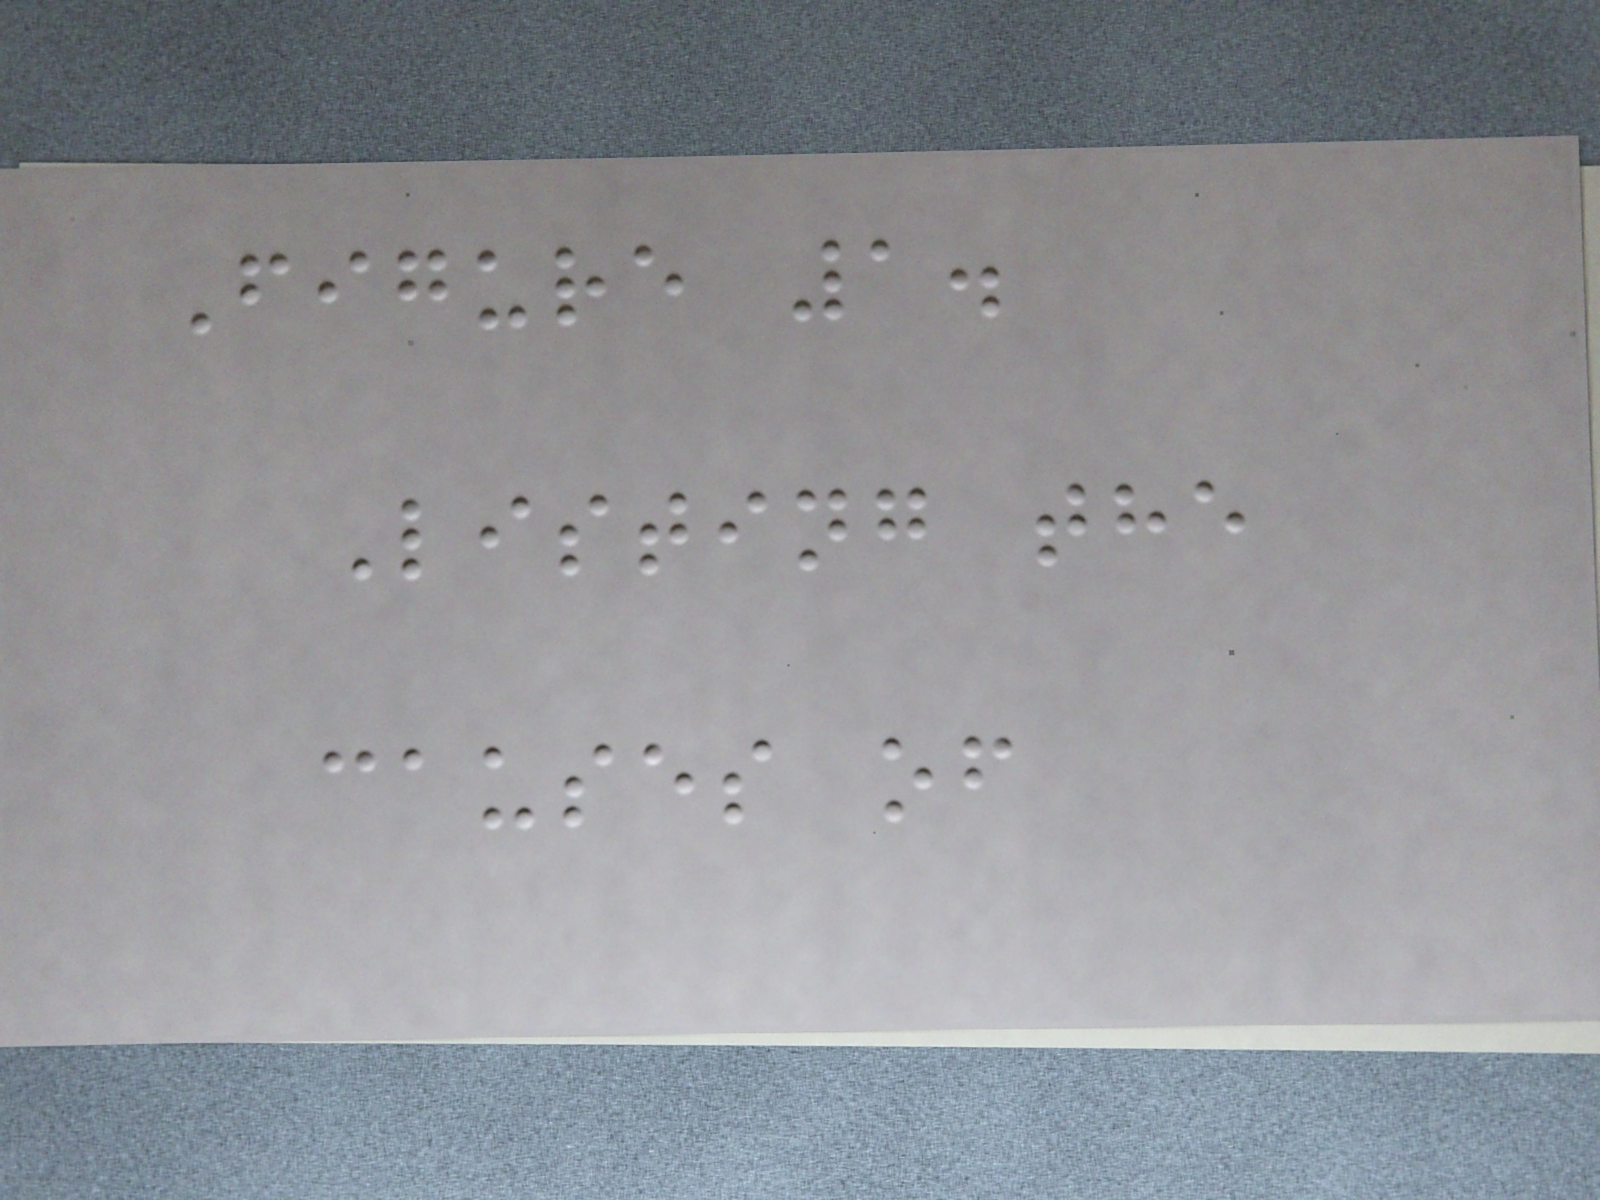Figure 1.
Listing the
causes of
